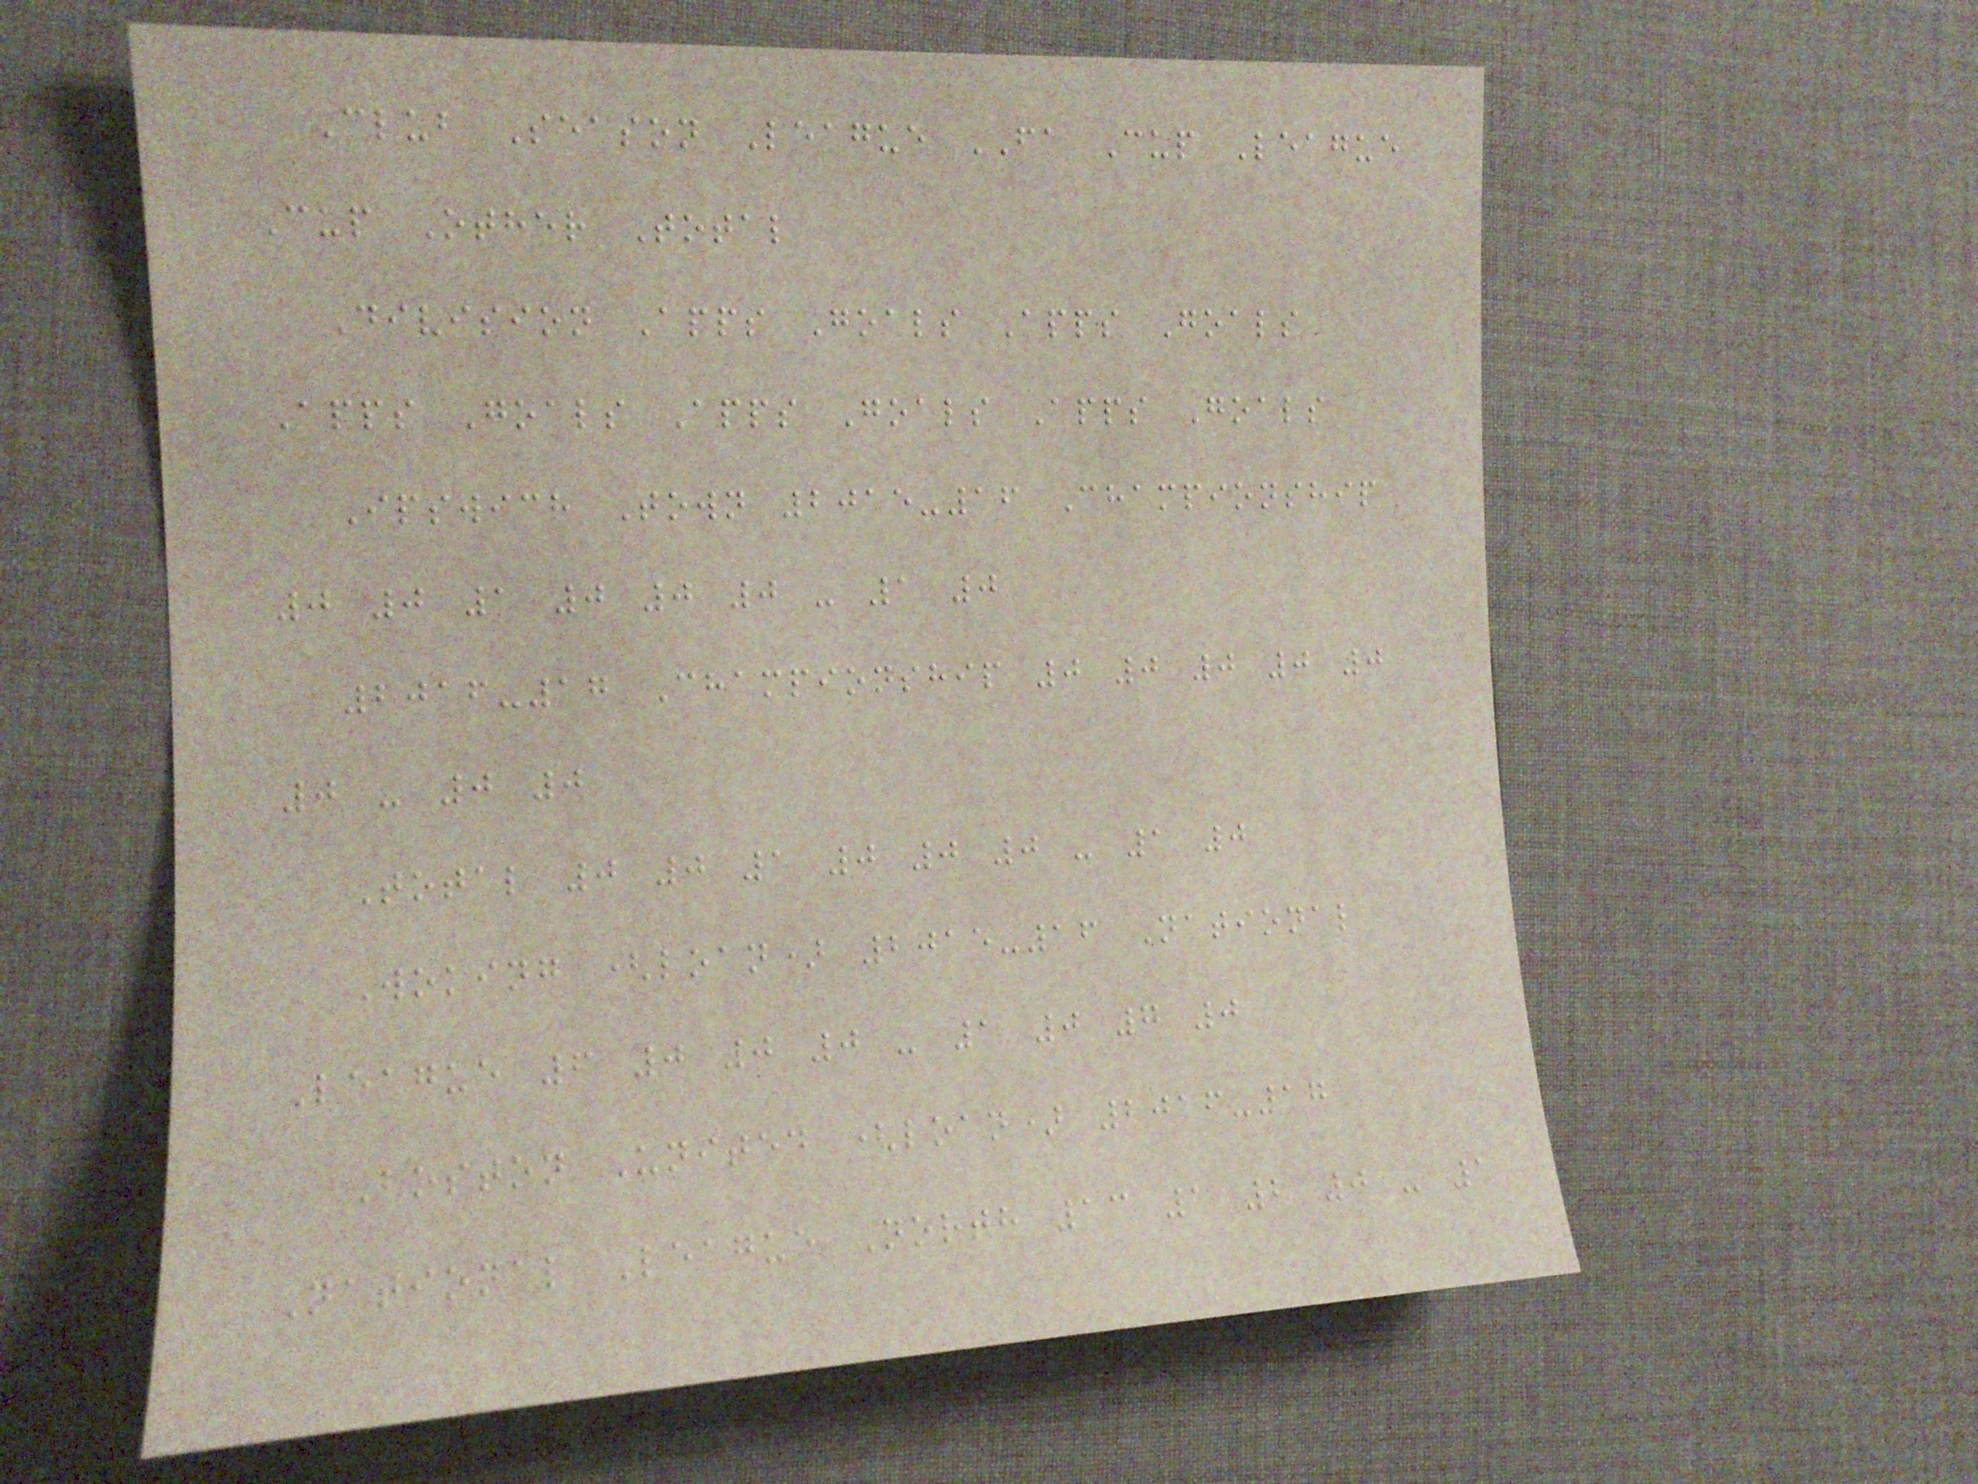Club Season League FA Cup League
Cup Other Total
Division Apps Goals Apps Goals
Apps Goals Apps Goals Apps Goals
Ipswich Town 2015-16 Championship
0 0 1 0 0 0 - 1 0
2016-17 Championship 0 0 0 0 0
0 - 0 0
Total 0 0 1 0 0 0 - 1 0
Woking (loan) 2015-16 National
League 6 0 0 0 - 1 0 7 0
Boston United (loan) 2016-17
National League North 13 1 2 0 - 1
